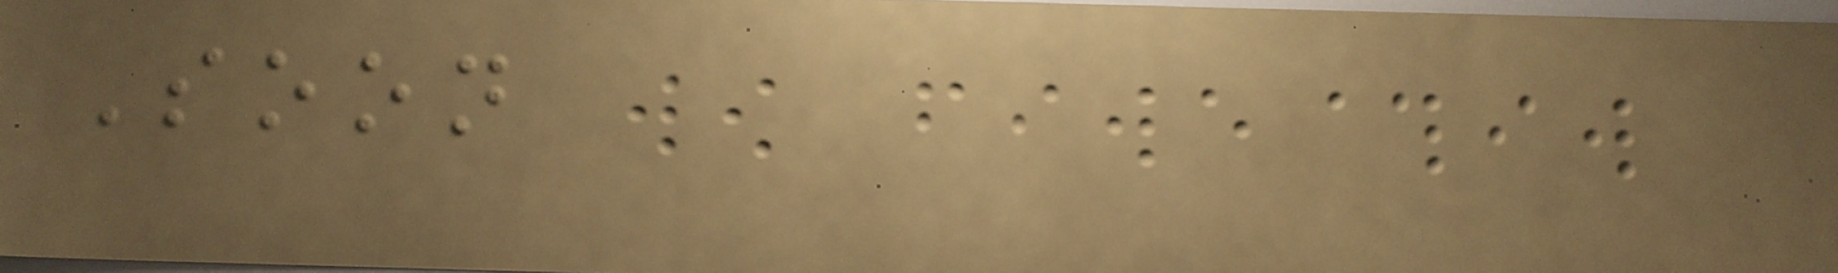Soon
